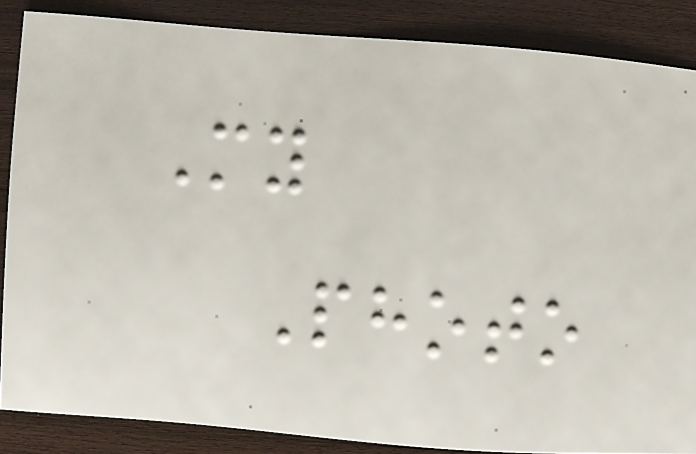My
Photo
